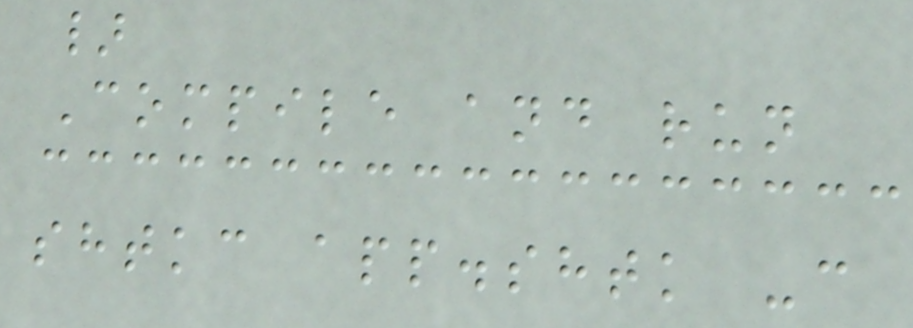}
Compile and run
shtkc app.shtk -c
